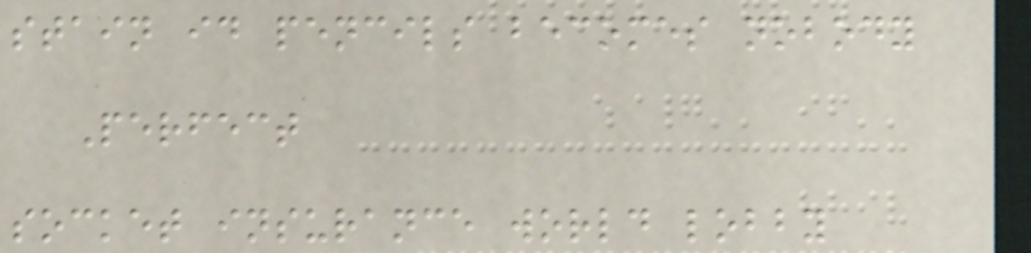stain id pencils becomes nobody
Perfect
socket insurance world lobby
